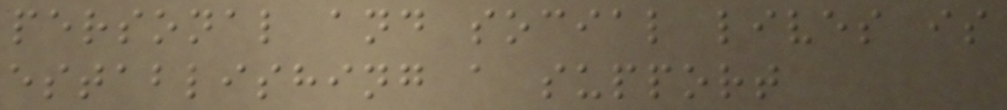personal and social lives is
establishing a support
